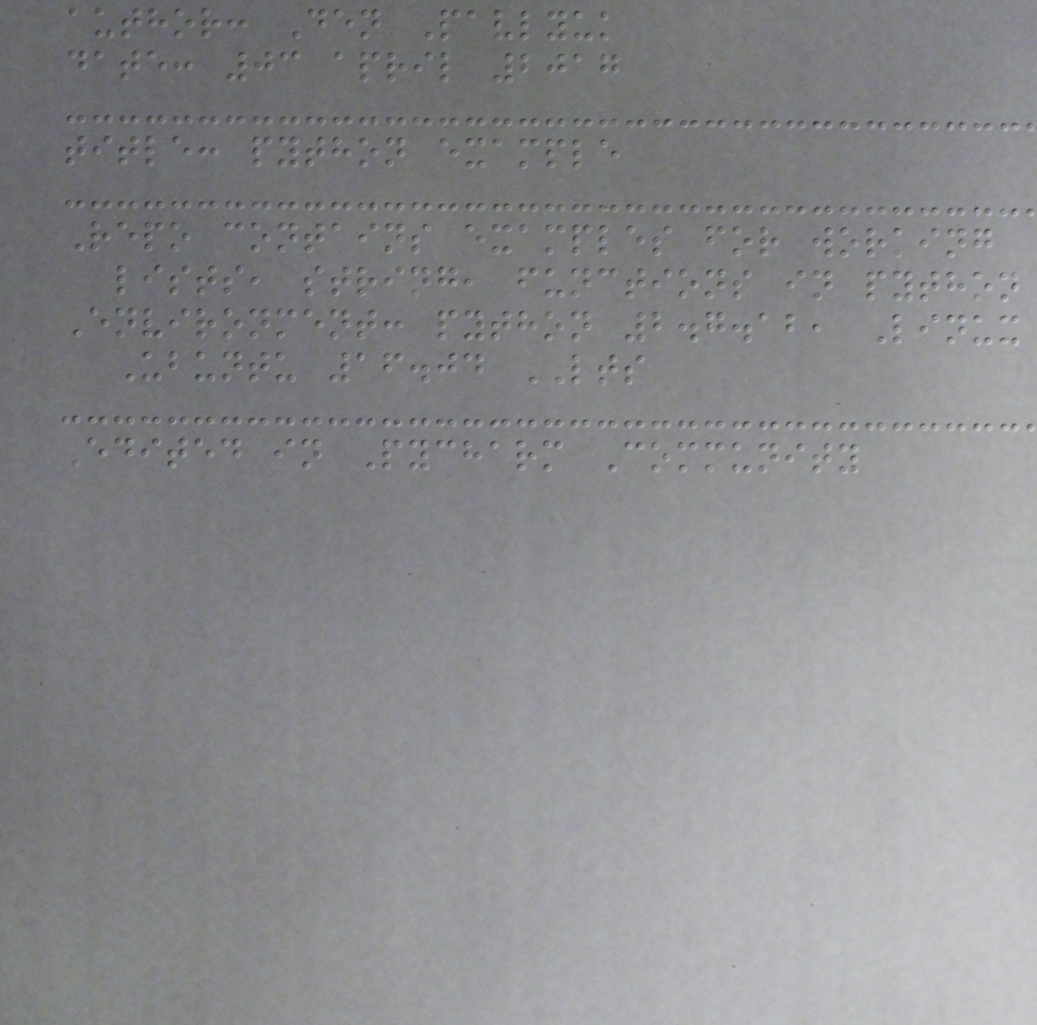author: Den Pavlyuk
date: 03 april 2017
title: python example
Repo contains examples for working
lists, string, functions in python
Environment: python 2.7.12, Linux
Ubuntu 16.04 LTS
Edited in Pycharm Community
